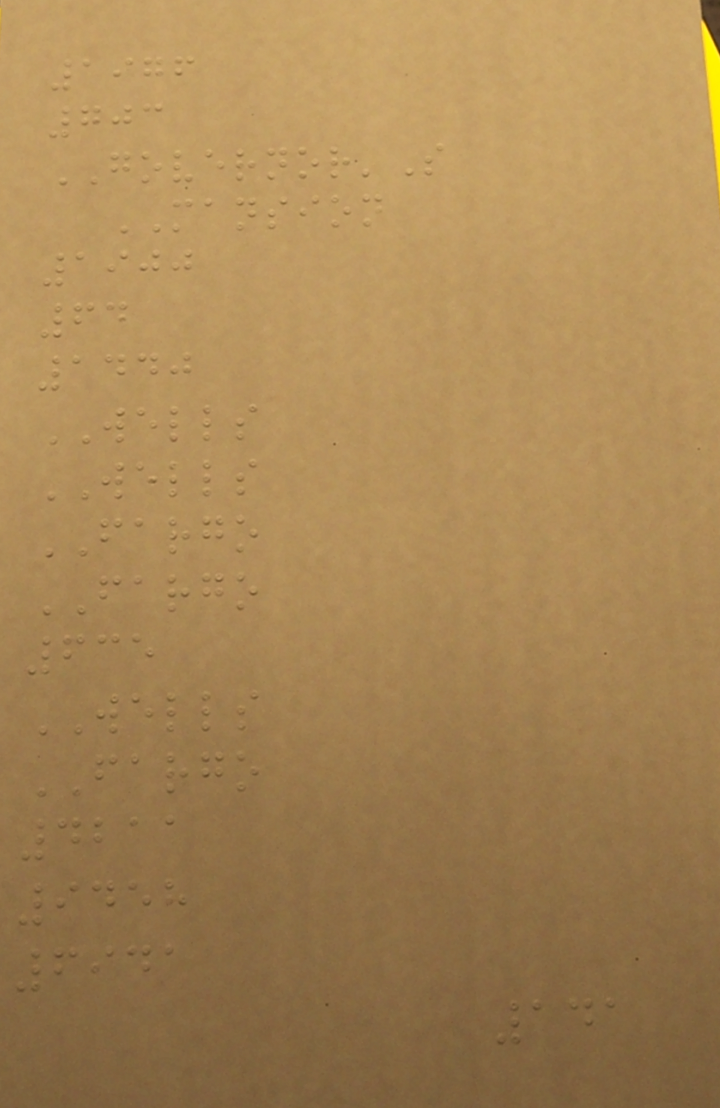1976
703
GOVERNOR'S
MANSION
1900
64
1440
WELLS
WELLS
FARGO
FARGO
635
WELLS
FARGO
4211
9458
6941
141
